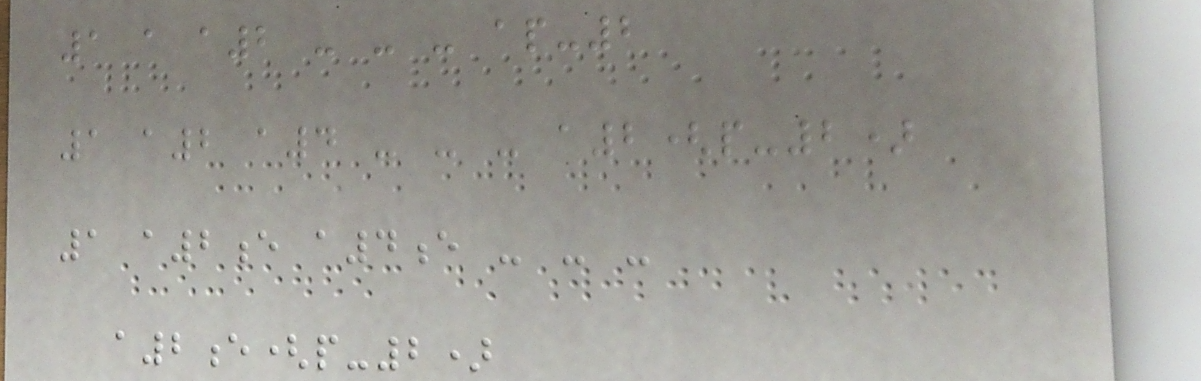1 a a2 - - - ap-2
1 a2 a4 - - - a2(p-2)
1 a2e a4e - - -
a2e(p-2)
